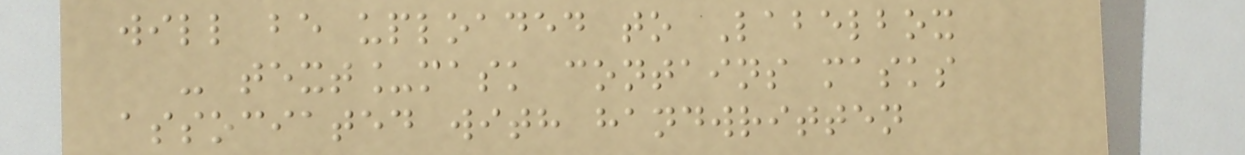will be uploaded to Labelbox
- text_mask contains masks
associated with handwritten
